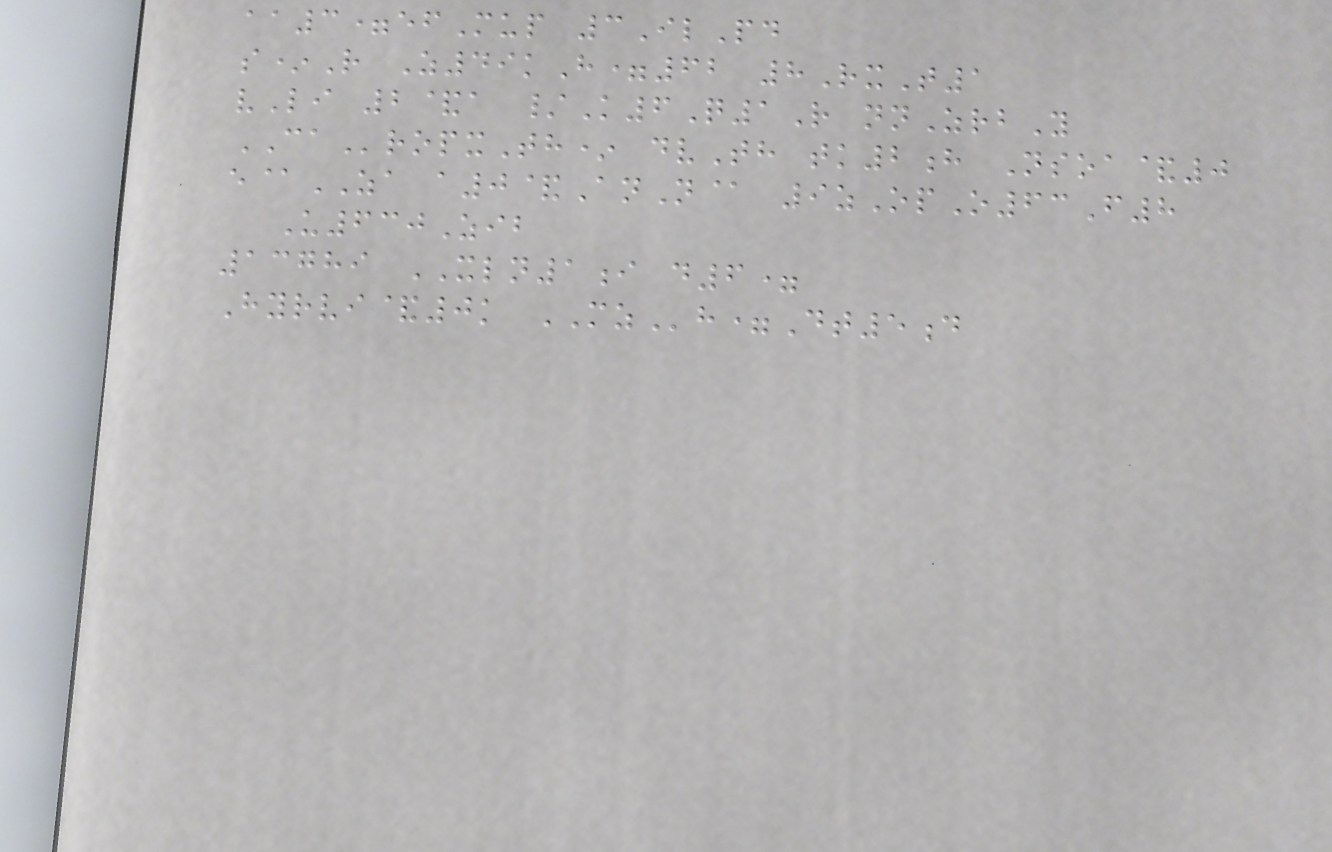aa3=efMup 3IlPd
s*R Z49kH=62 8RxT1
vLi 2&a /K6Q1R nnZrbY
CAropxTh* dvTh tk2h Nsoa&0
e@ZA a0&AnN@ 9zOpO63F8
U630Zib
13789 XLN1i d6=
Hyrvi&0k MZh=Dt5d
